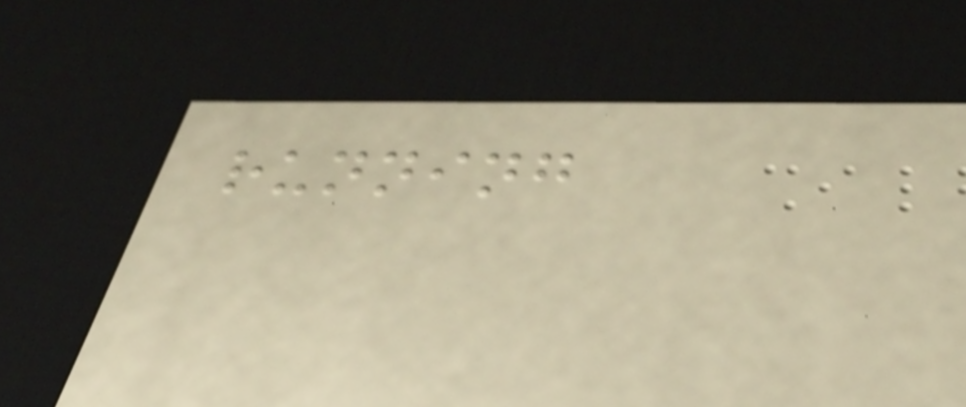running
